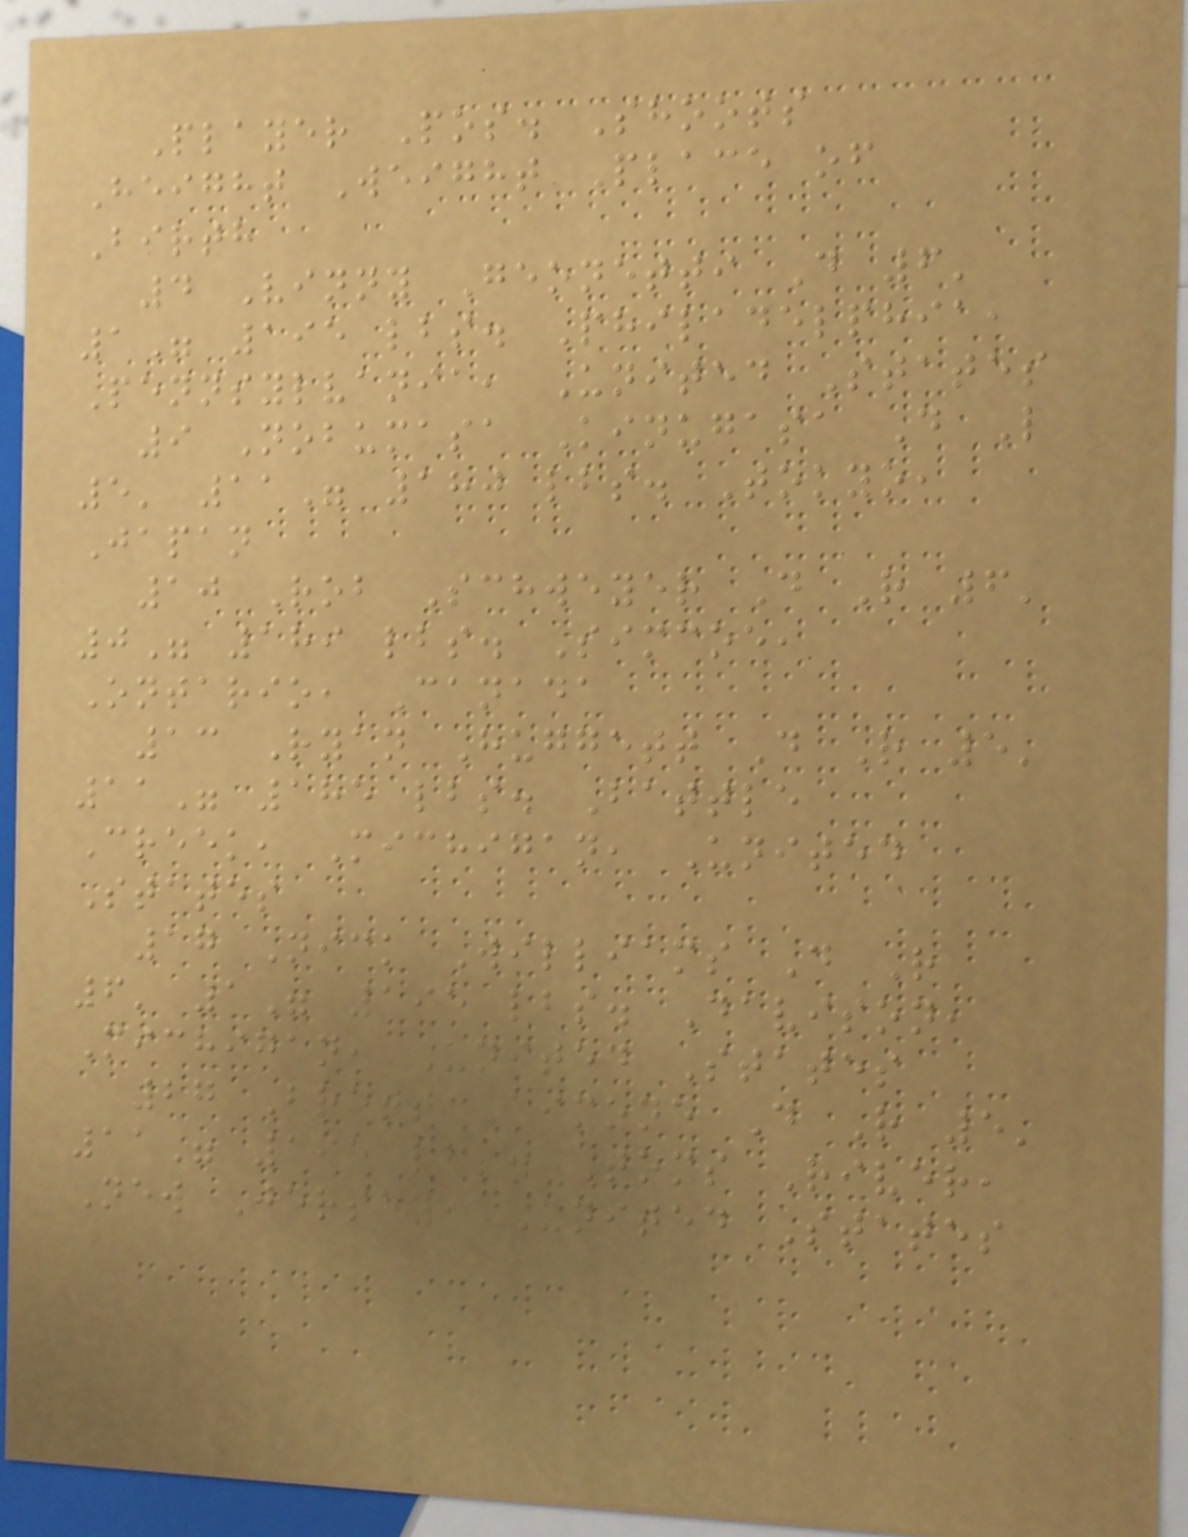Player Pos. Shoots
Height Weight Place of
Birth
4 Vinny Geonetti D 6'
1" 195 lbs. Philadelphia,
Pennsylvania, United States
9 Nobumasa Kinugasa D L
5' 11" 180 lbs. Tokyo,
Japan
10 Rob Schweyer D R 6'
0" 189 lbs. Simcoe,
Ontario, Canada
13 Ryan Huggett D R 5'
11" 185 lbs. Battle
Creek, Michigan, United
States
17 Nick Williams D R
6' 1" 195 lbs. Davison,
Michigan, United States
27 Brett Aimone D R 5'
11" 195 lbs. Toms River,
New Jersey, United States
